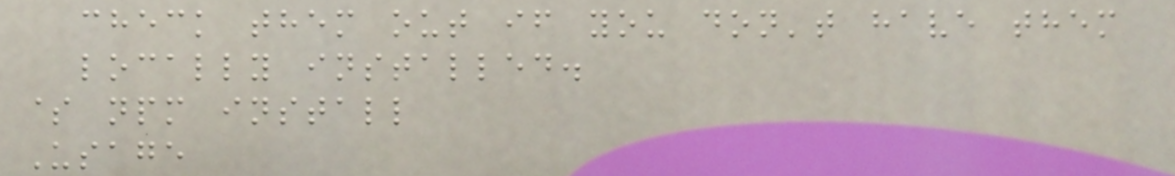check them out if you don't have them
locally installed.
$ npm install
Usage
